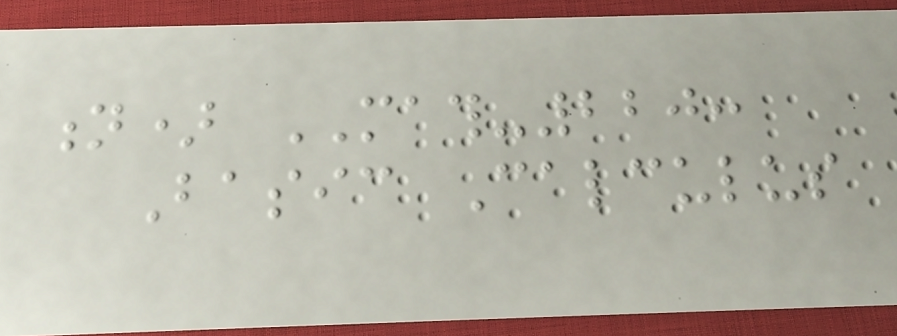n) MATH-220:
Basic Calculus
